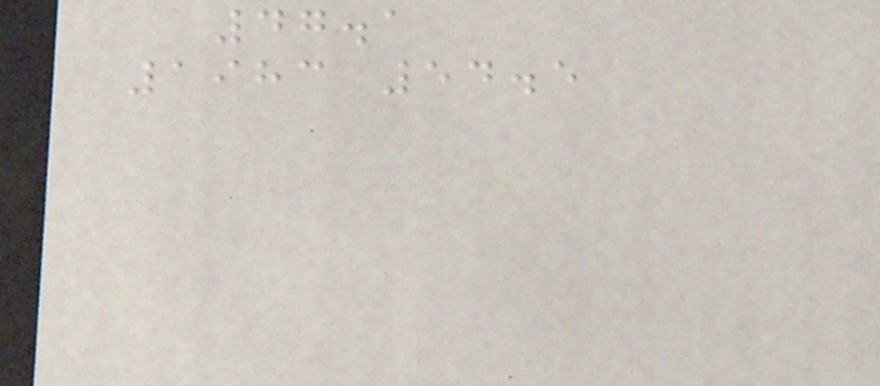47.1
1983 54.5
